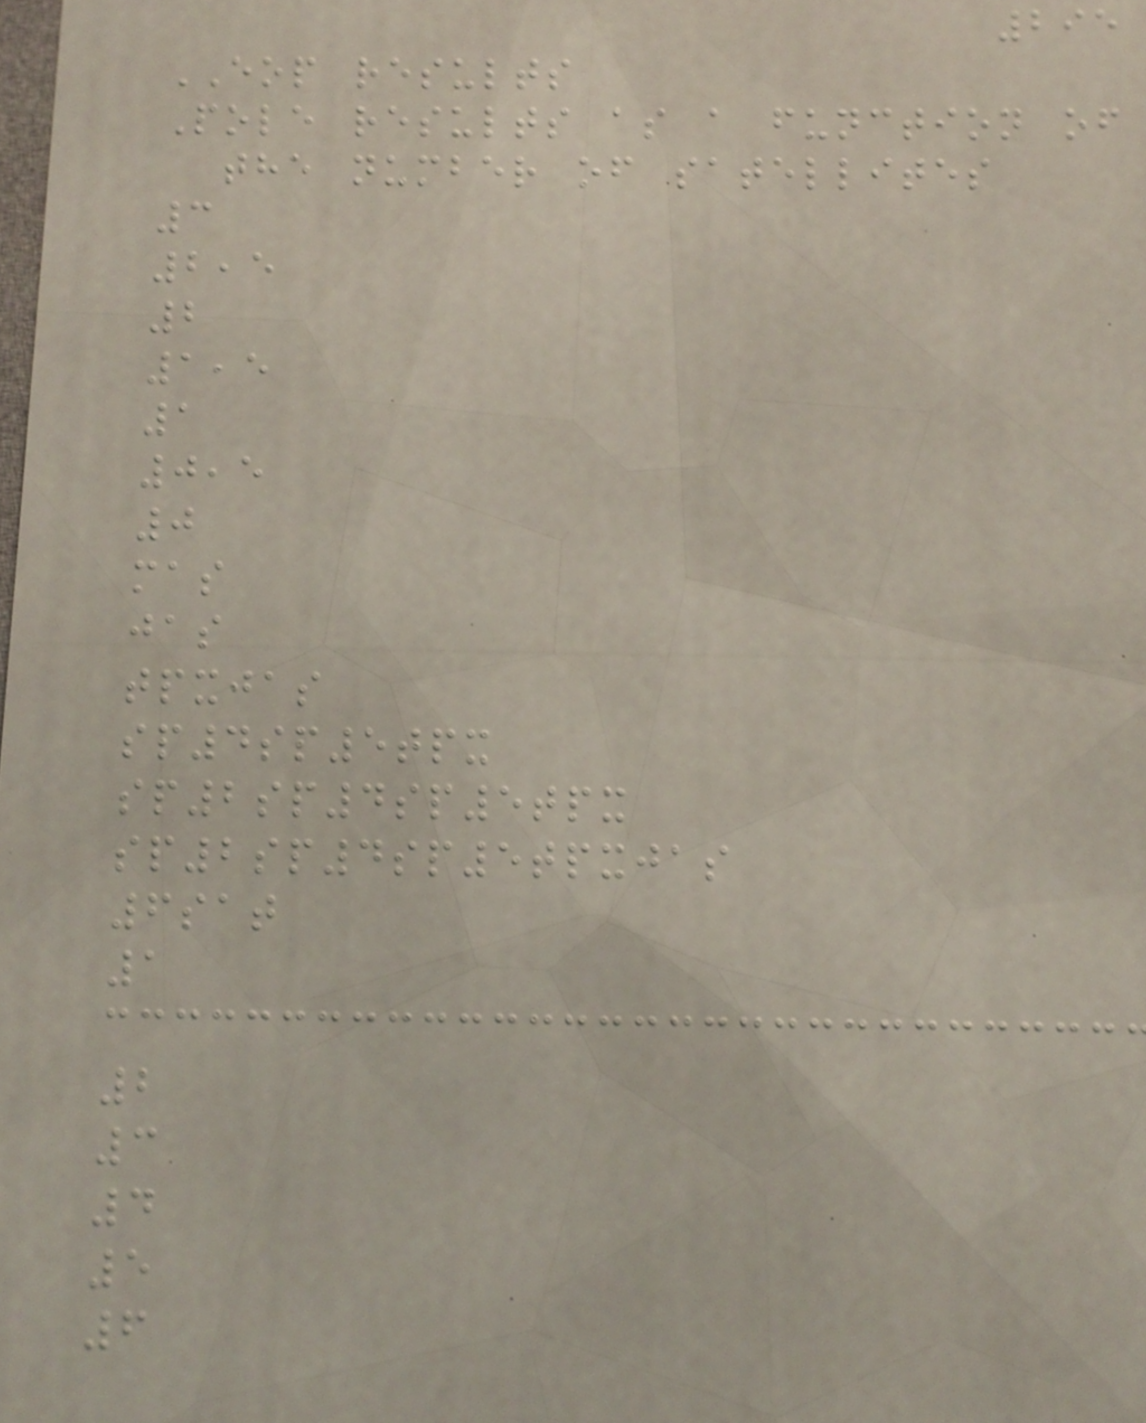295
EOP results
Pole results as a function of
the number of satellites
3
2,5
2
1,5
1
0,5
0
mas
jas
tpxjas
sp4sp5tpx
sp2sp4sp5tpx
sp2sp4sp5tpxjas
6sat
1
2
3
4
5
6
